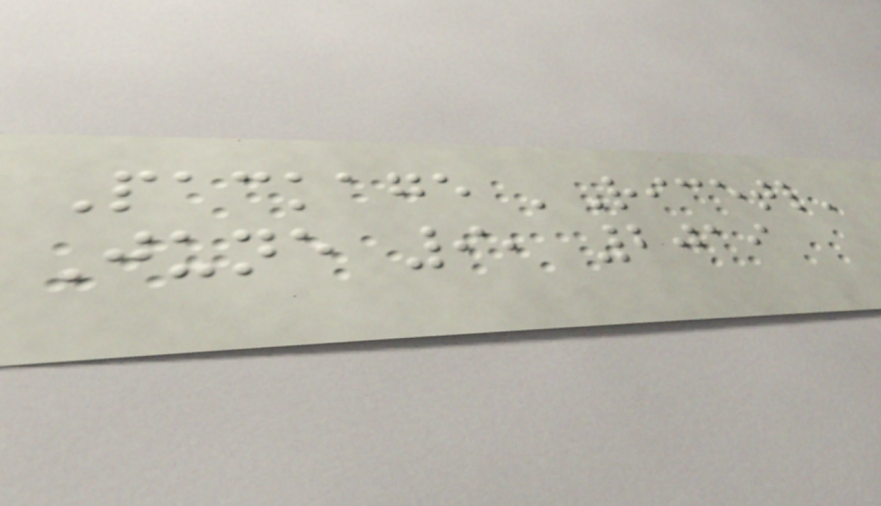Package 'Ricetl'
June 9, 2019
